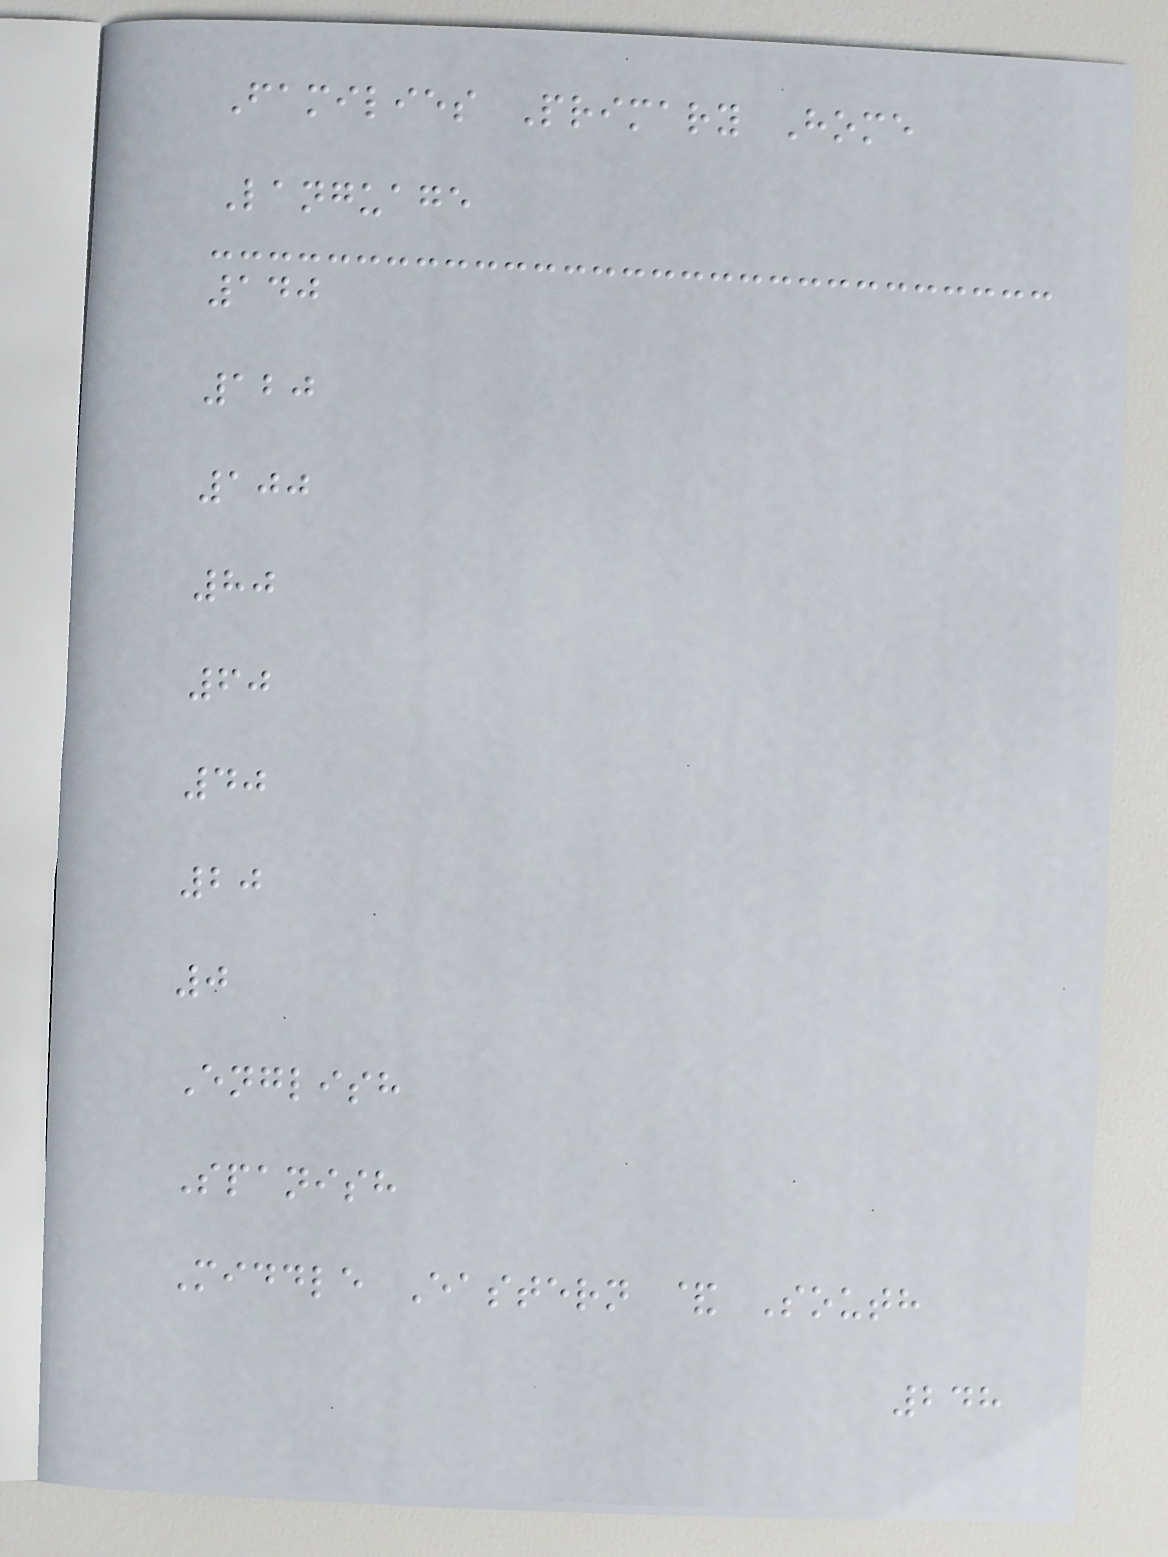Families Primary Home
Language
140
120
100
80
60
40
20
0
English
Spanish
Middle Eastern & South
248
